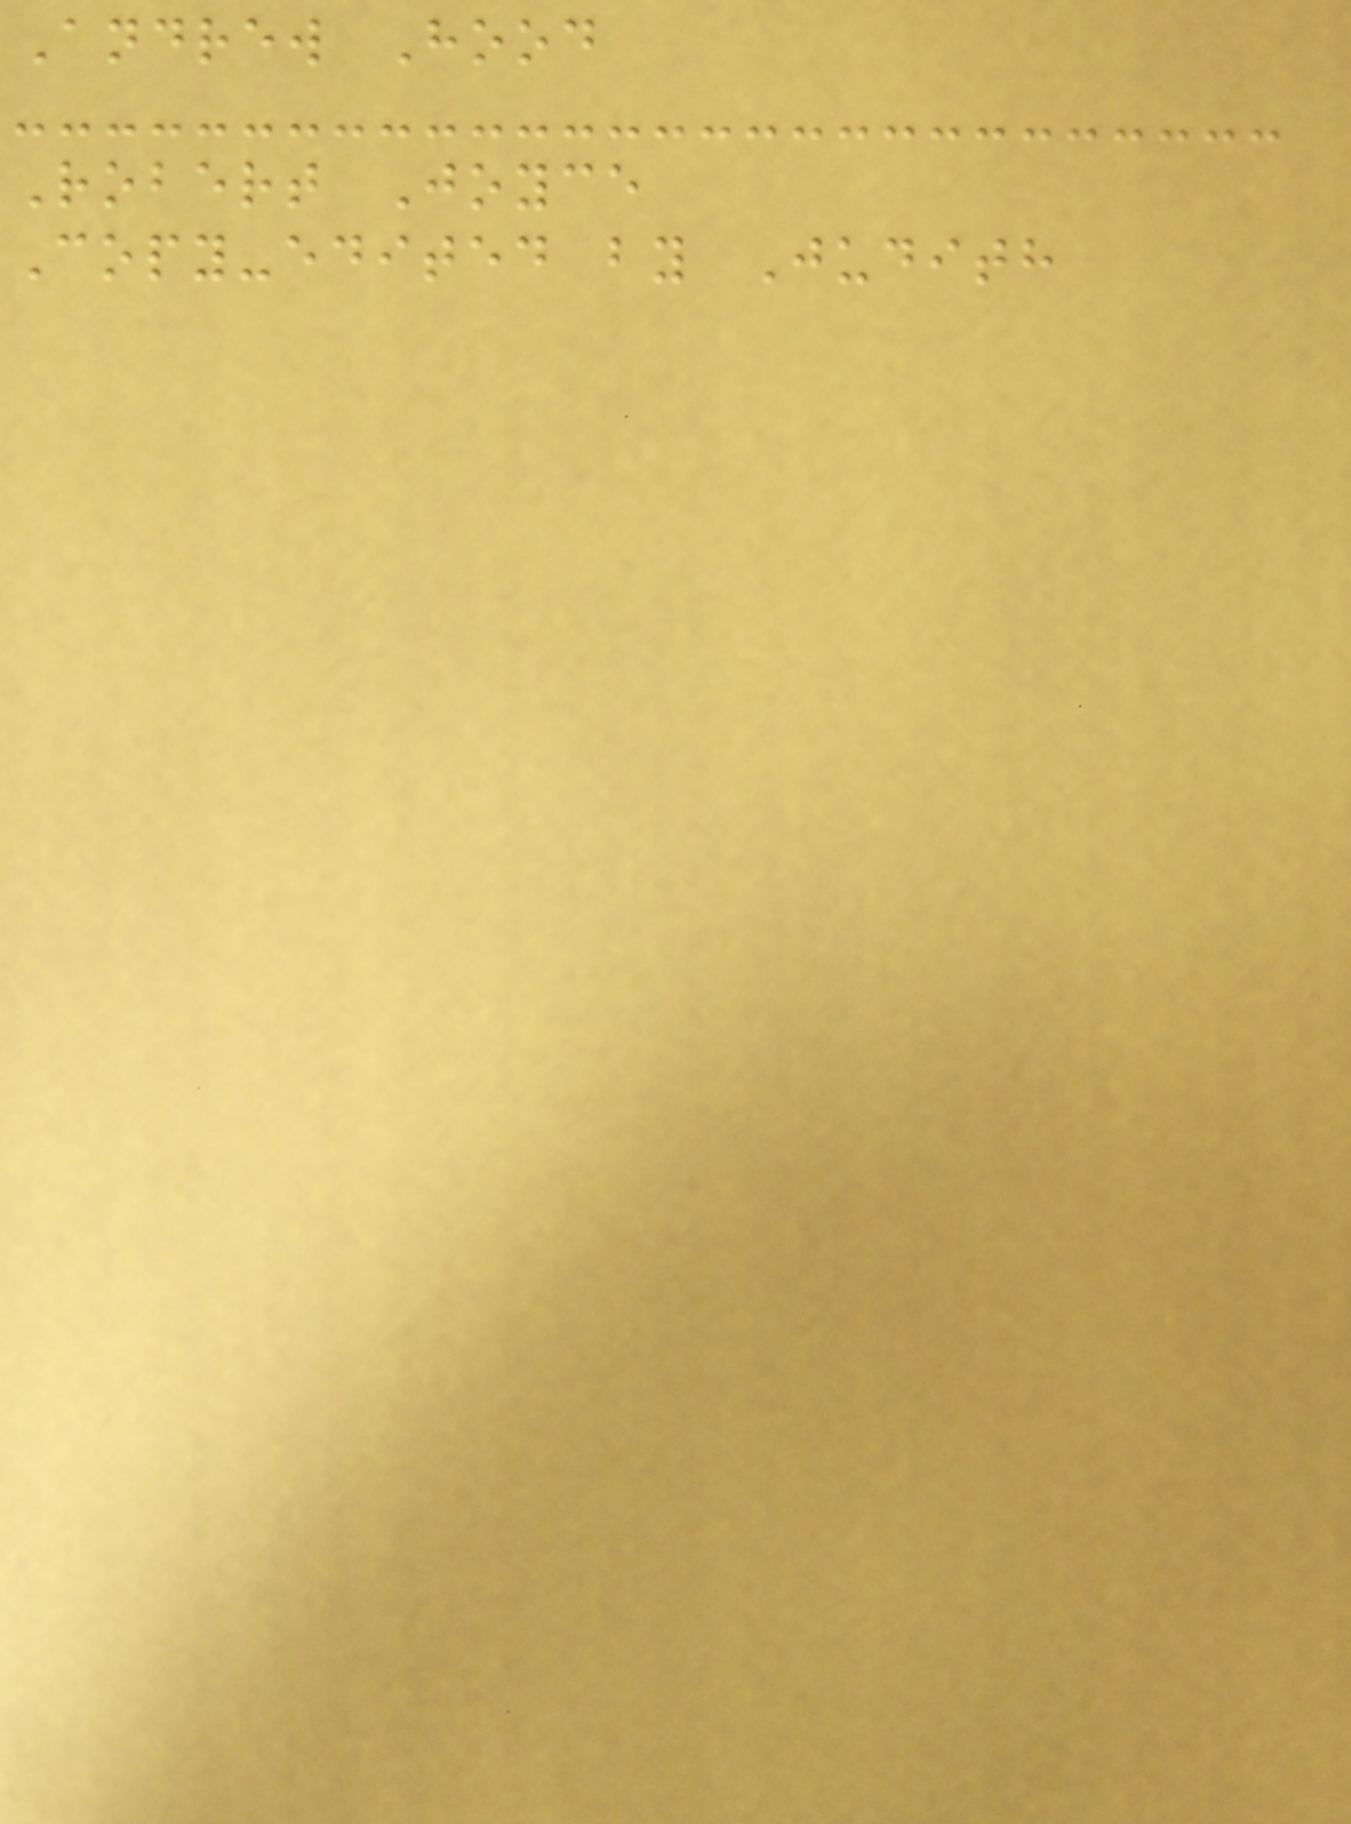Andrew Hood
Robert Joyce
Copy-edited by Judith
